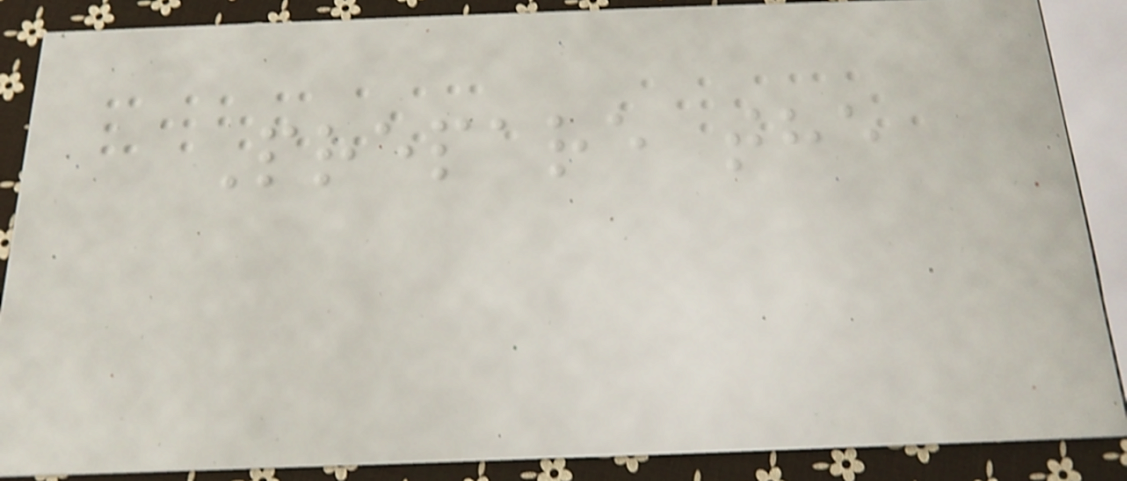Prepare the
